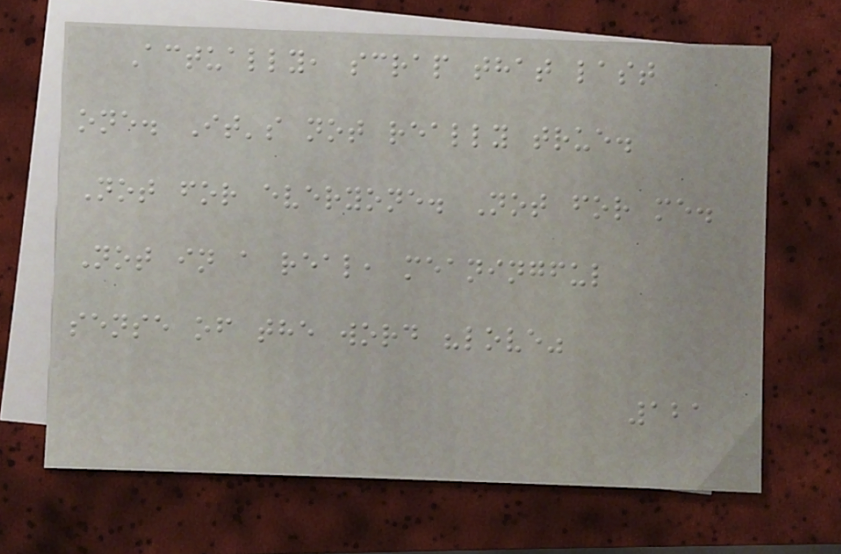Actually, scrap that last
one. It's not really true.
Not for everyone. Not for me.
Not in a real, meaningful
sense of the word "love"
121
